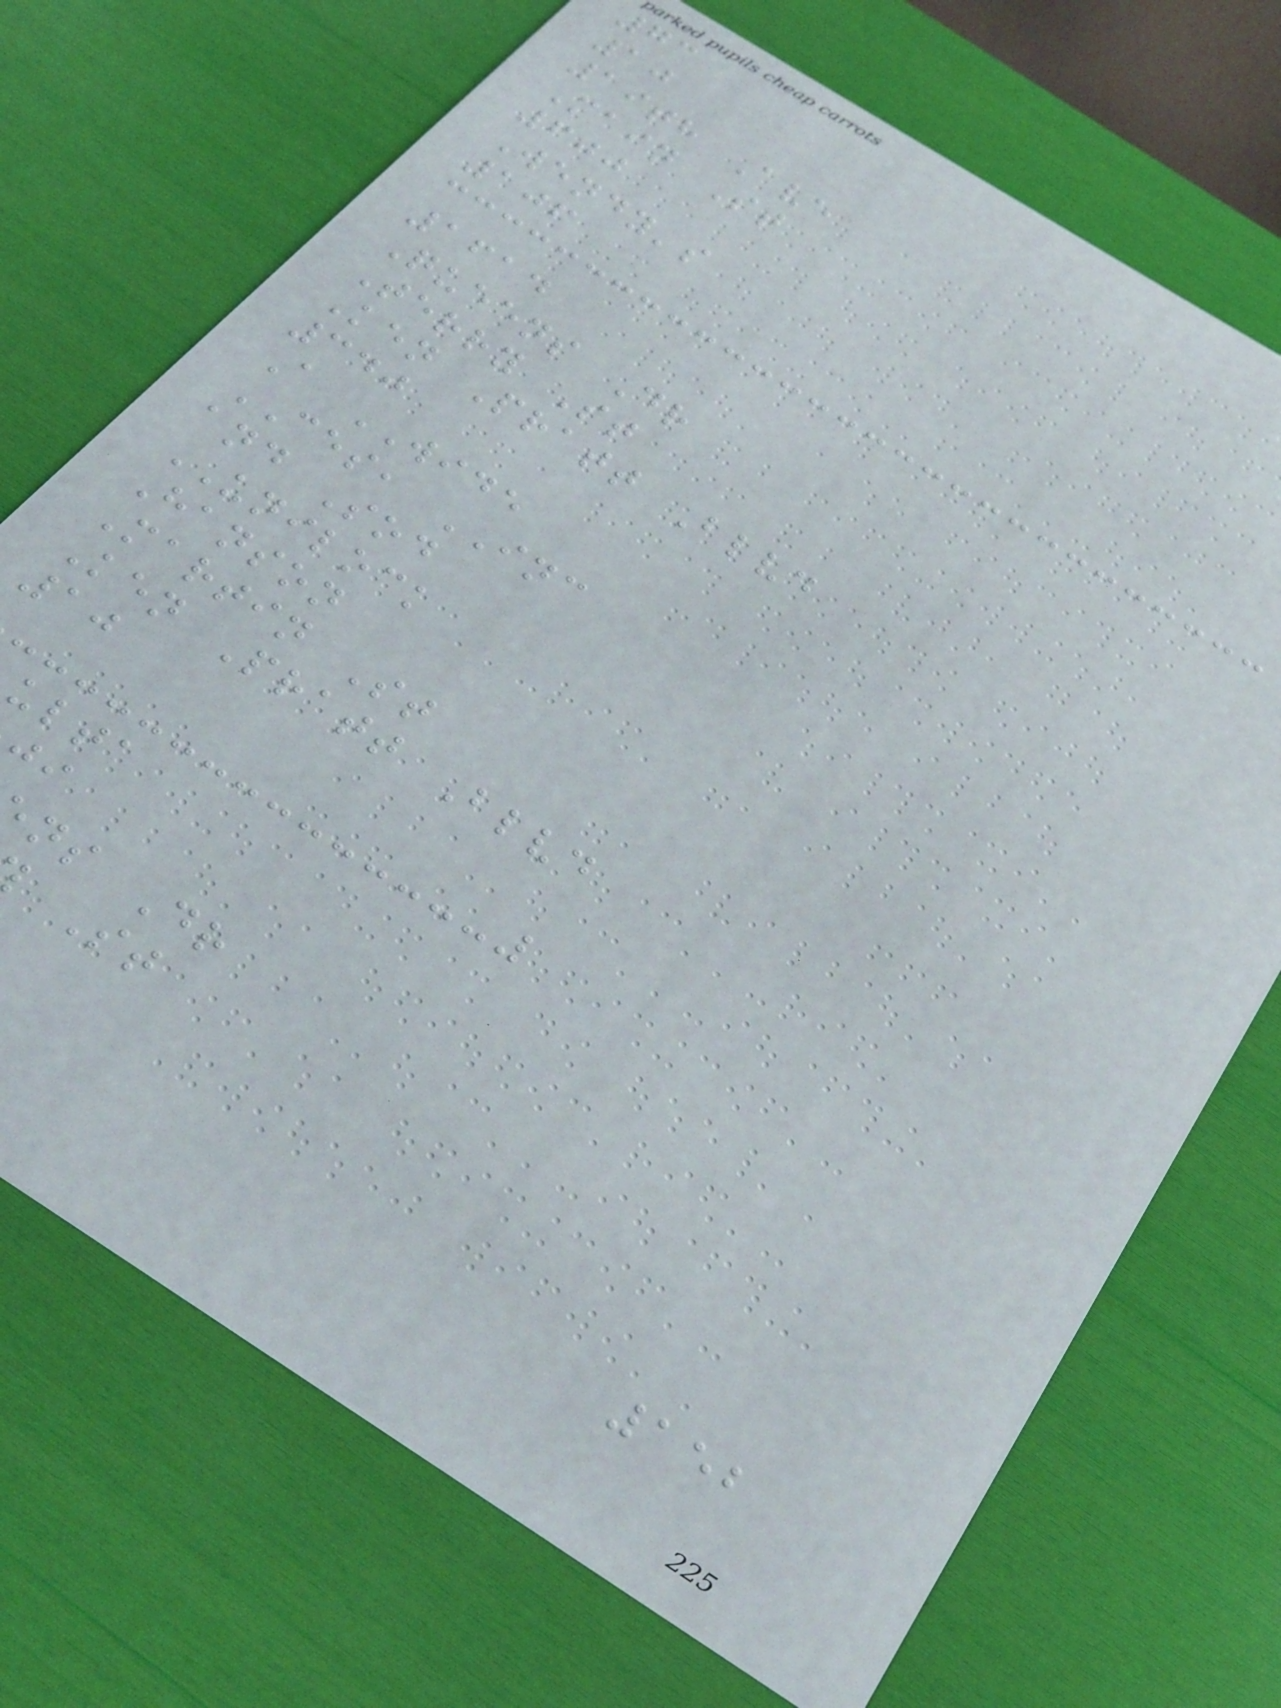73
10
19th Ave
Main St
600
Wendy's
106
1614
Queens Dr
Terry St
Ken Pratt Blvd
340
A WIDE
CES, INC
and Sod
UNILOCK
Hanson
Martin St
Ken Pratt Blvd
10
ulta
ns Dr
152
